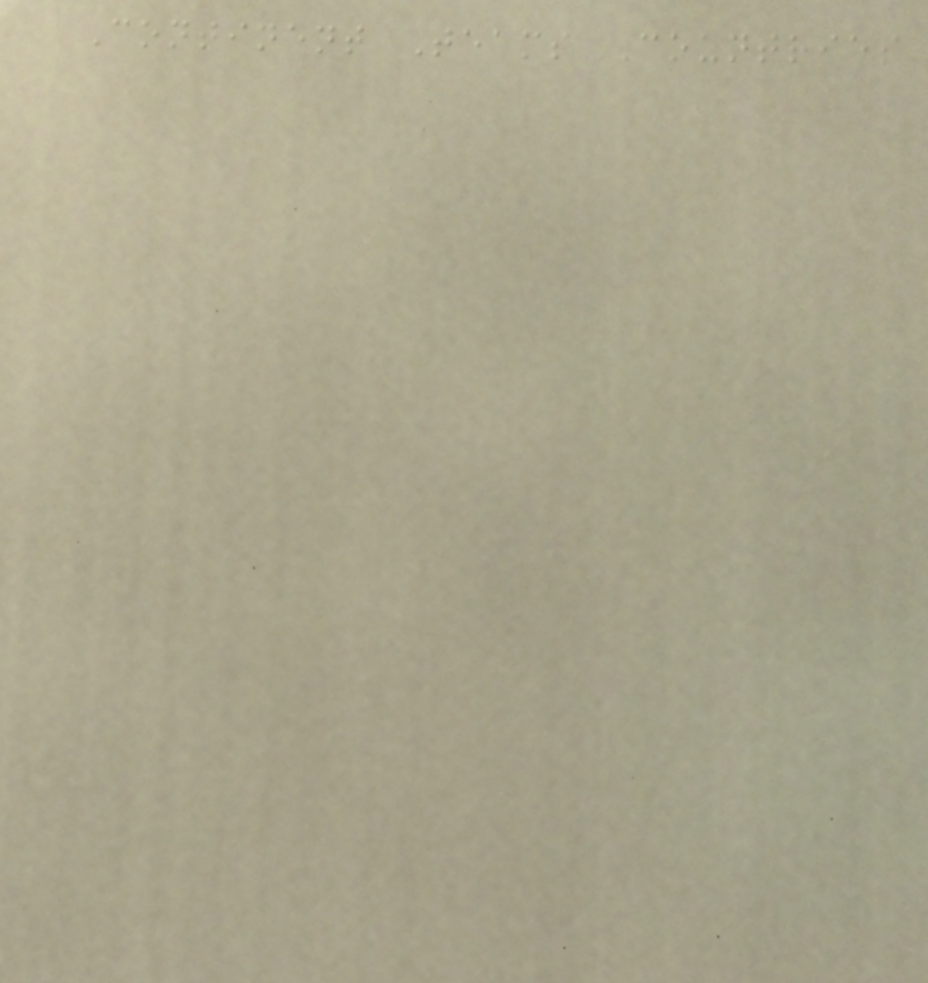Continent Teams Countries
